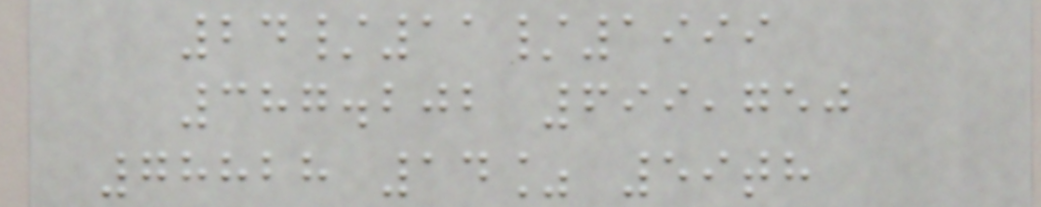24/11/1999
387.202 699,750
78828 14% 59th
